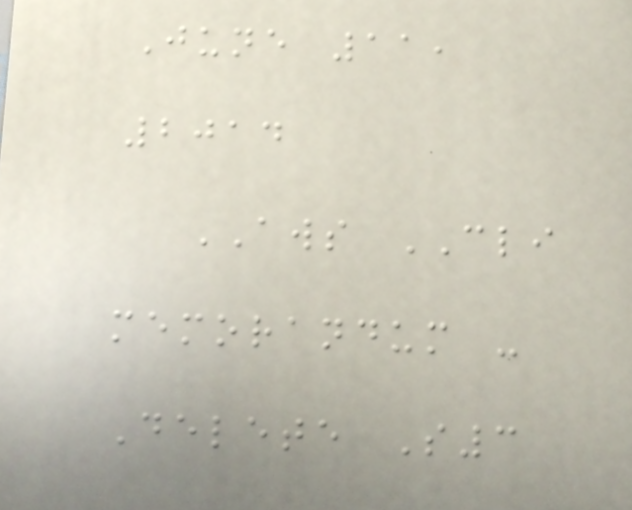June 11,
2014
AWS CLI
memorandum -
Delete S3
